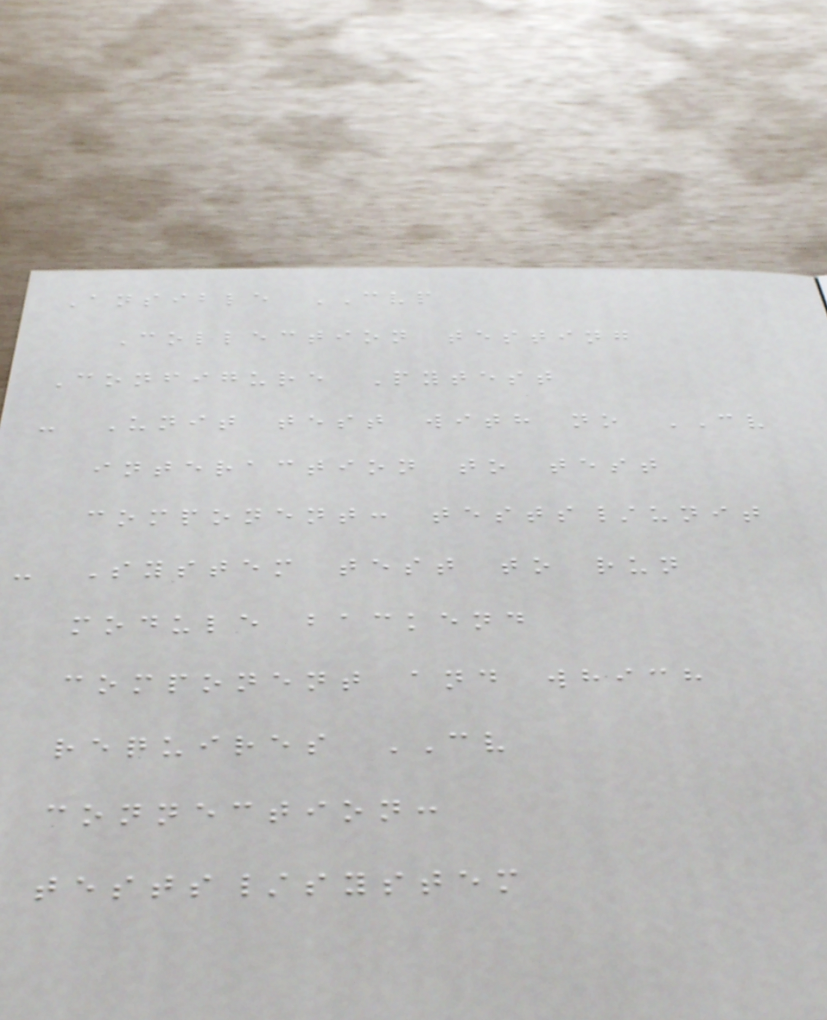Ansible CVP
Collection testing
Configure Pytest
- Unit test with no CV
interaction to test
component: tests/unit
- System test to run
module backend
component and which
requires CV
connection:
tests/system
